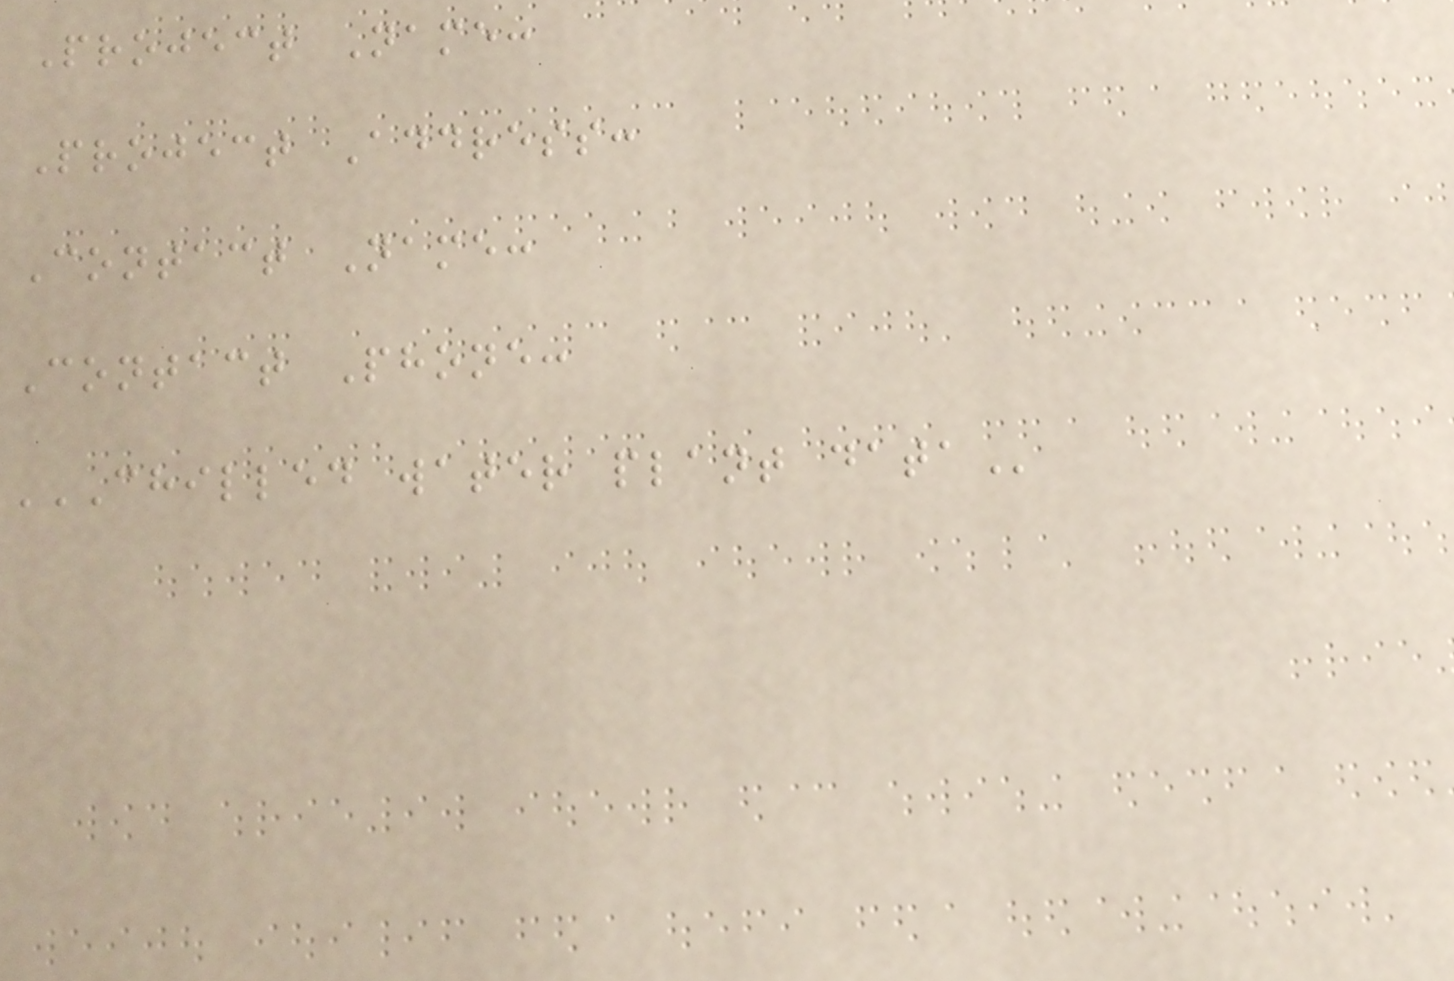Project Name:
Project Address:
Contact Name:
Contact Phone:
CHILLED WATER PLANT DATA
